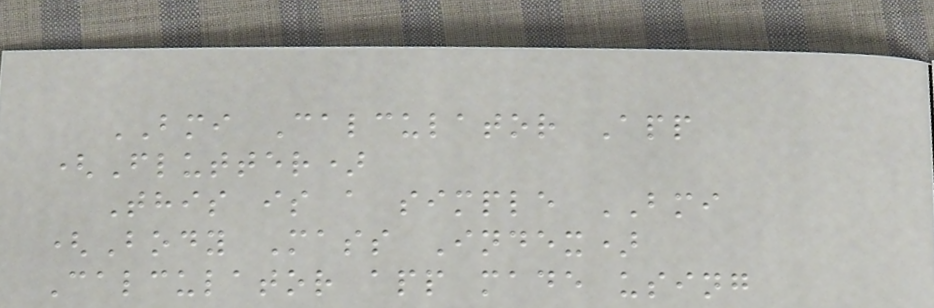BMI Calculator App
(Flutter)
This is a simple BMI
(Body Mass Index)
Calculator app made using
